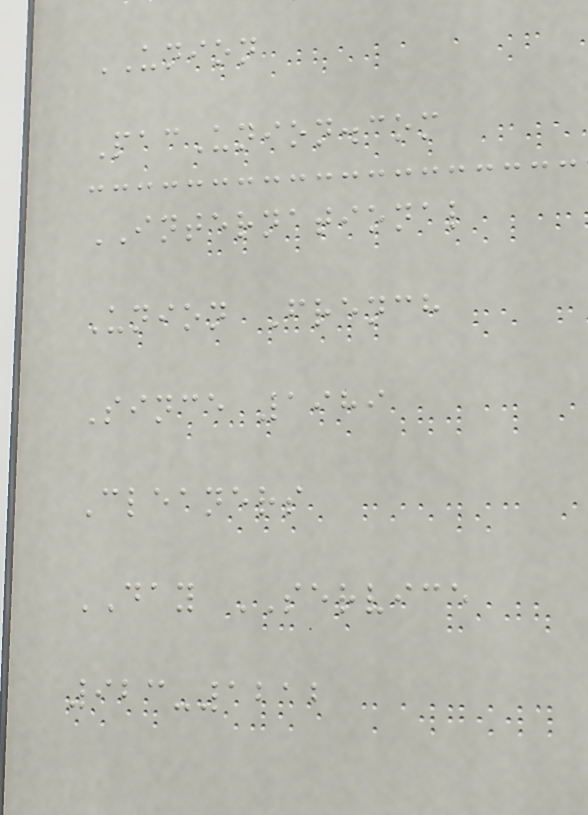UNION
PacUnion.com
INTERNATIONAL
Union French
Since 1989
Cleaners
DAY SERVICE
923-1212
